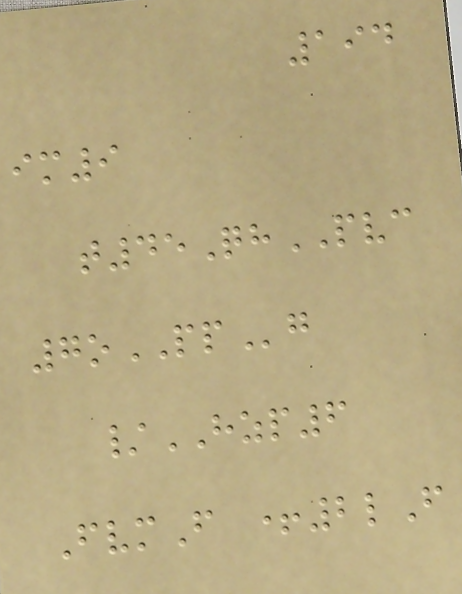194
im9
t45QhPVC
7oPPg
/HZP6
FvmF +2lF
